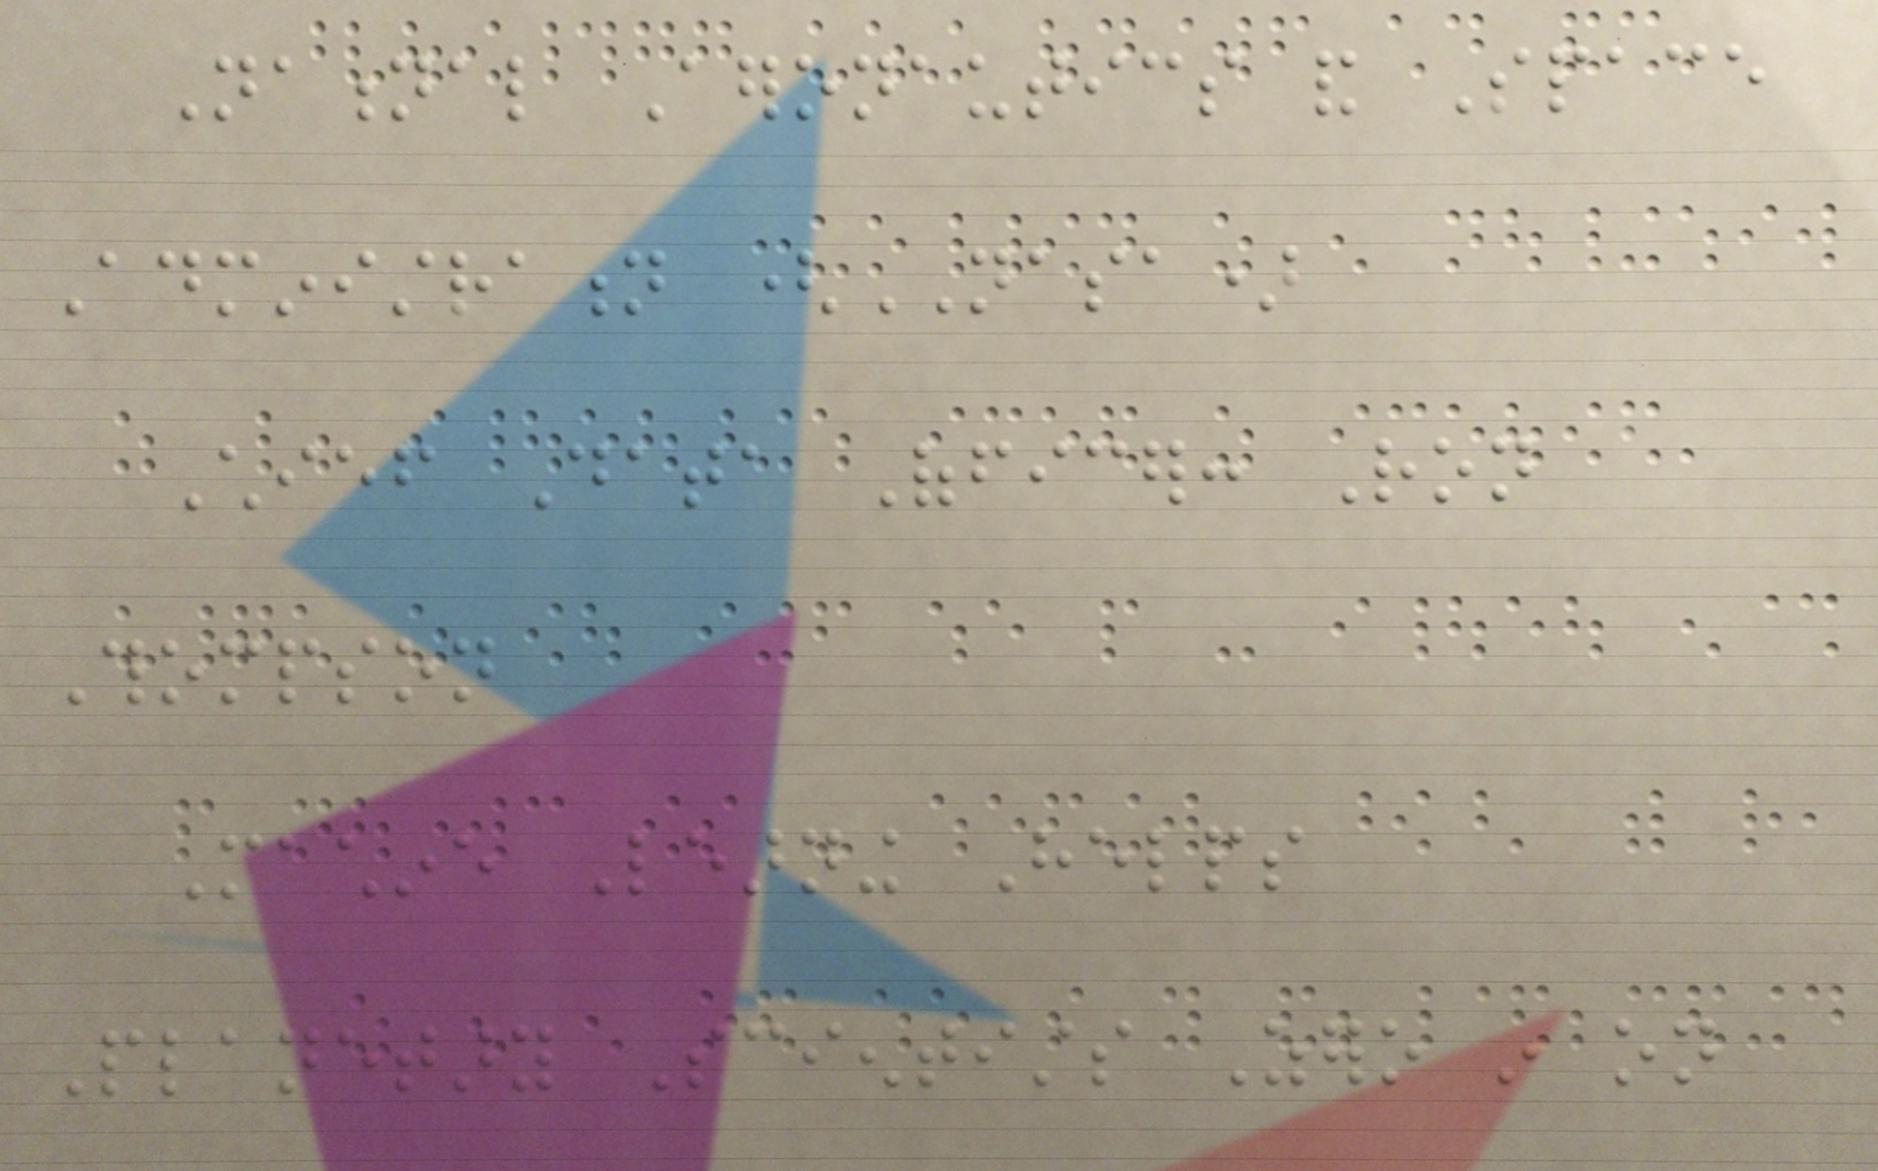National Aeronautics and Space
Administration (NASA)
Chief Data Officer: Ron
Thompson
Machine Learning Helps
Planetary Scientists Zero in on
